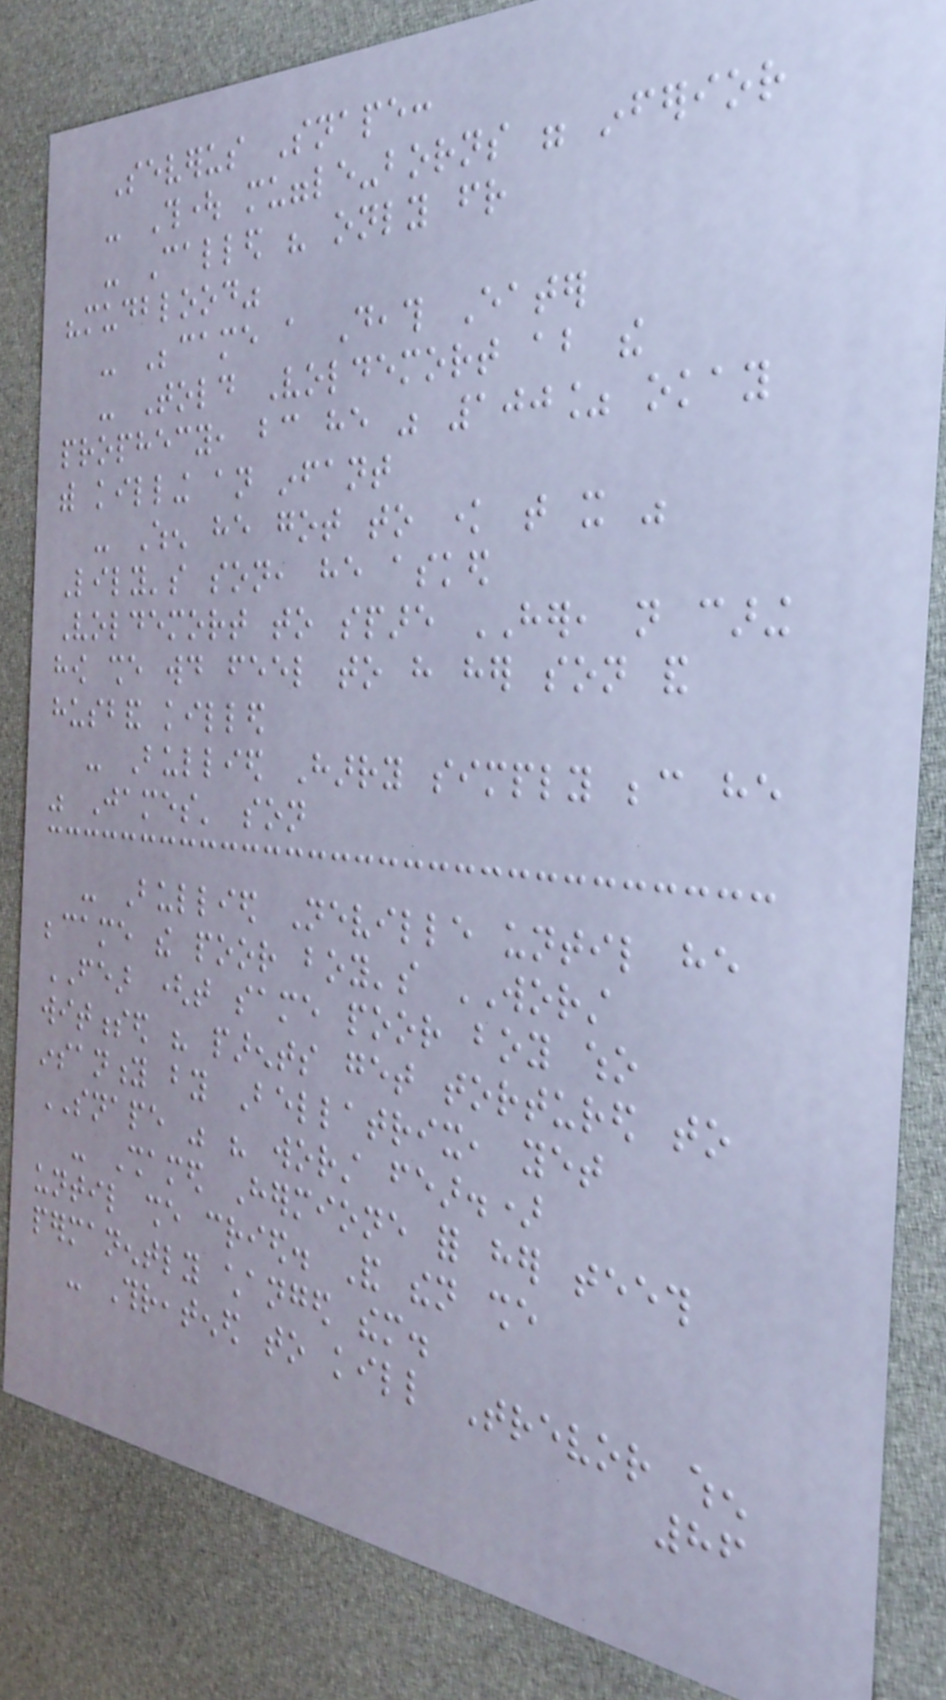Severus Snape:
- Thought muggle-borns were inferior
- Called his only friend
"mudblood"
- Became a Death Eater
- Told Voldemort about the
prophecy, bc he was 100% okay
with killing an infant
- When he got to know that it was
Lily's son, he asked
Voldemort to spare HER, not caring
how she would feel to have her son and
husband killed
- Bullied Harry simply because he
was James' son
- Bullied Neville until he
became the poor boy's WORST
FEAR (that same poor boy who
witnessed his parents get tortured to
insanity by Bellatrix, yet
SNAPE was his worst fear.)
- Shamed Hermione for her teeth
until she cried. And then she
permanently changed them.
- Threatened to kill Trevor when
86
